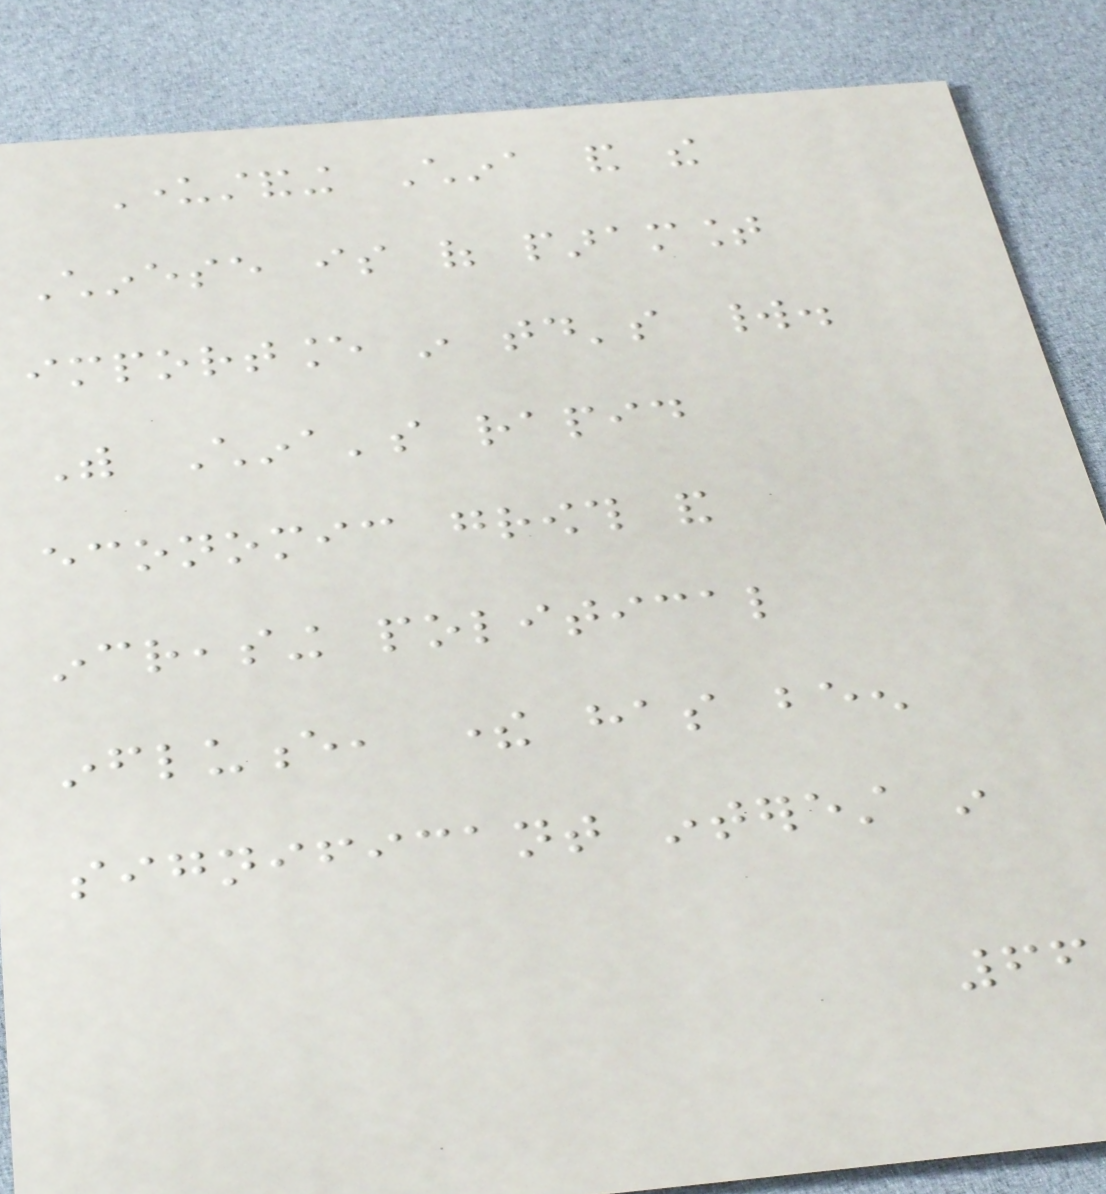Understanding China and the
Chinese is of paramount
importance in today's world.
With China's rapid
economic growth and
increasing political
influence, there has been
significant interest in
66
